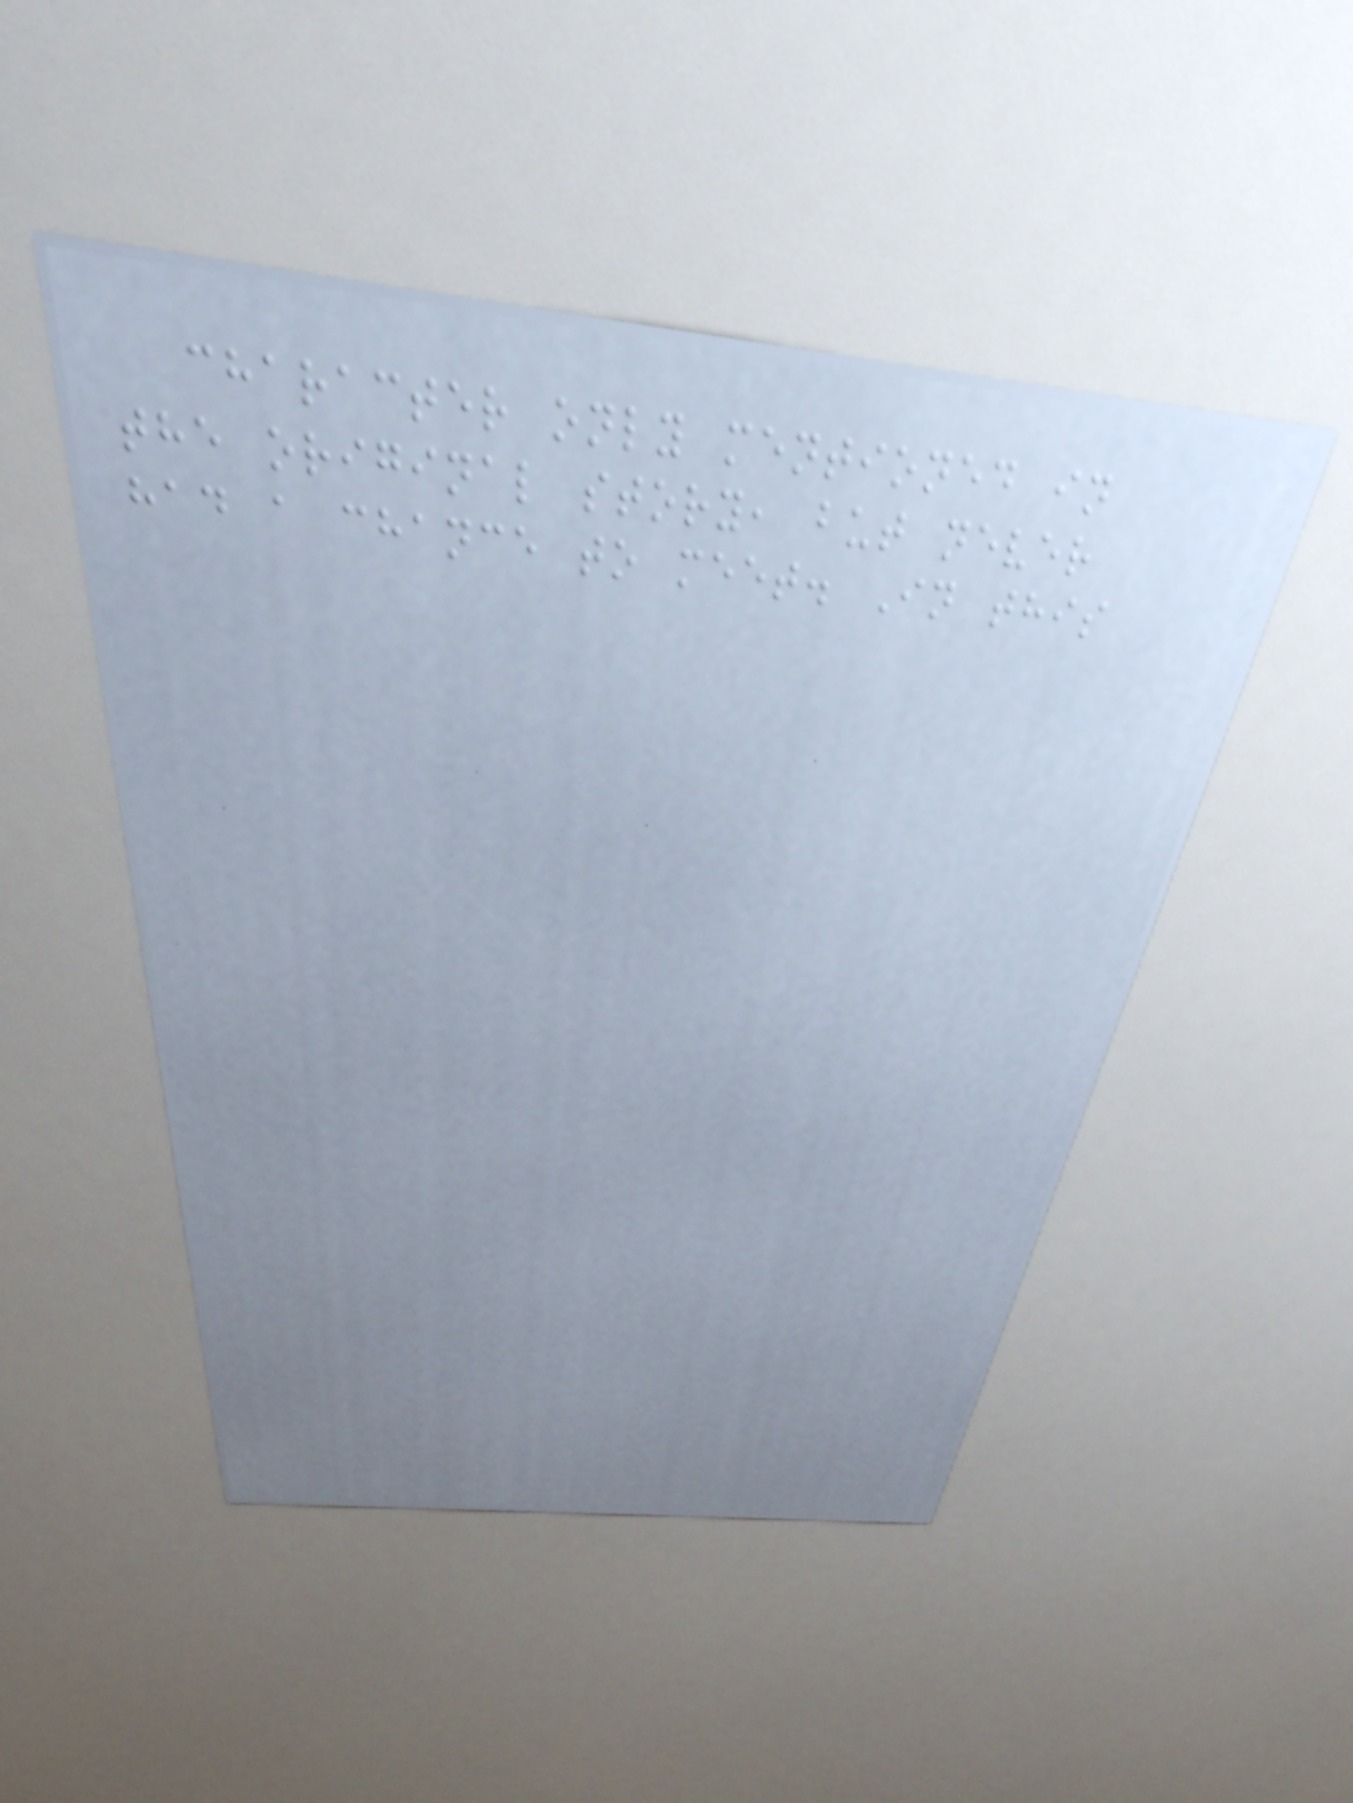character only mentioned in
the original story, but never
had a chance to meet. In this
